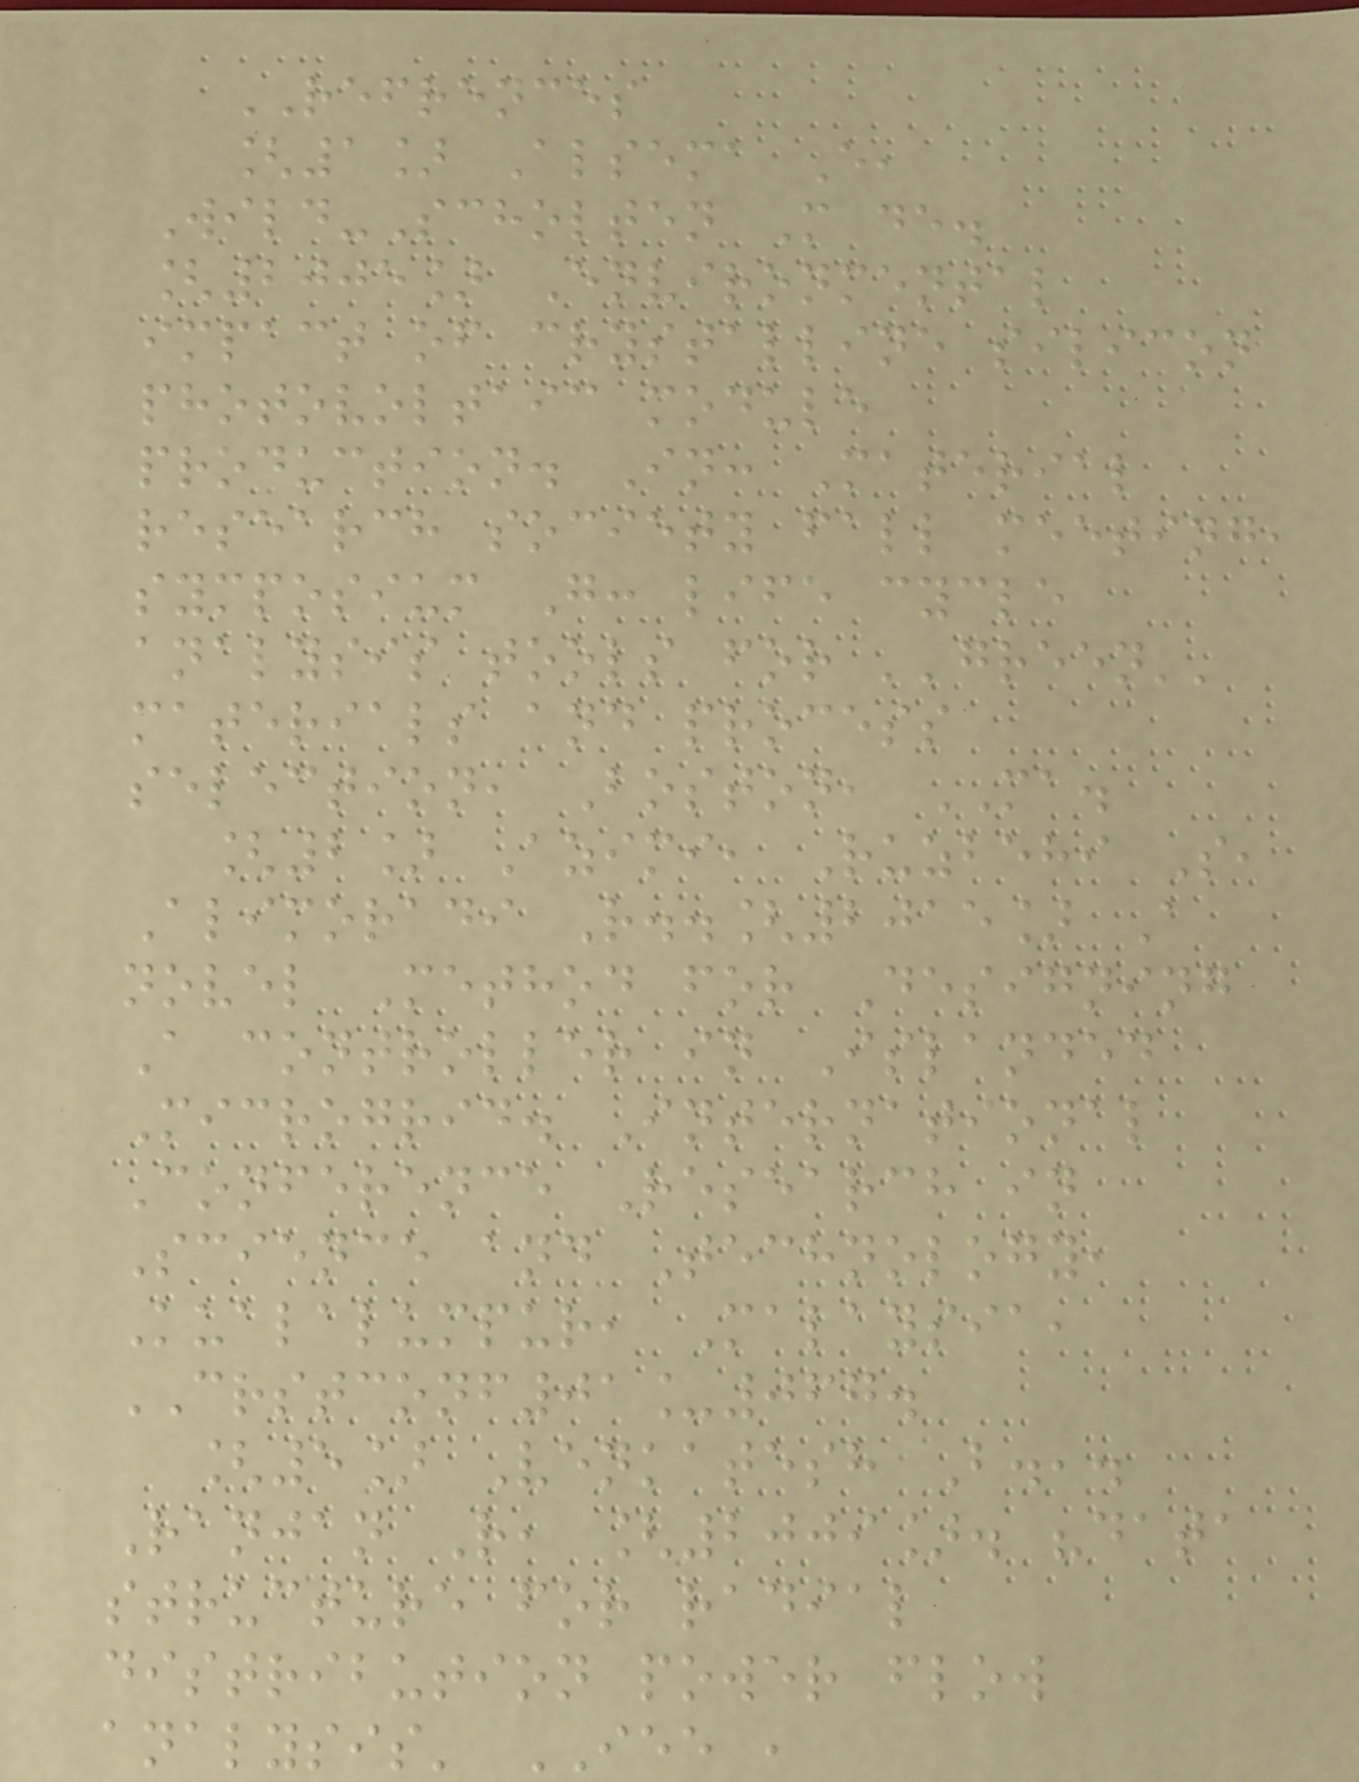REFRENCES
[1] Alsema E,
Wild-Scholten M de.
[2005] Environmental
impact of crystalline silicon
photovoltaic module
production. In: Material
research society fall meeting,
symposium G: life cycle
analysis tools for ''green''
materials and process
selection, Boston, MA.
[2] Azimi, Ruzbehi S,
Alimoradi R..[2015] A
novel Method for Designing
A controller in Islanded
Microgrid. International
Conference Research in
Science and Technology,
Kualalumpur, Malaysia,
CRSTCONF01_067.
[5] Venkatesh B.,.
Ranjan R, [2009]. "data
structure for radial
distribution power flow
analysis' IEE ,
